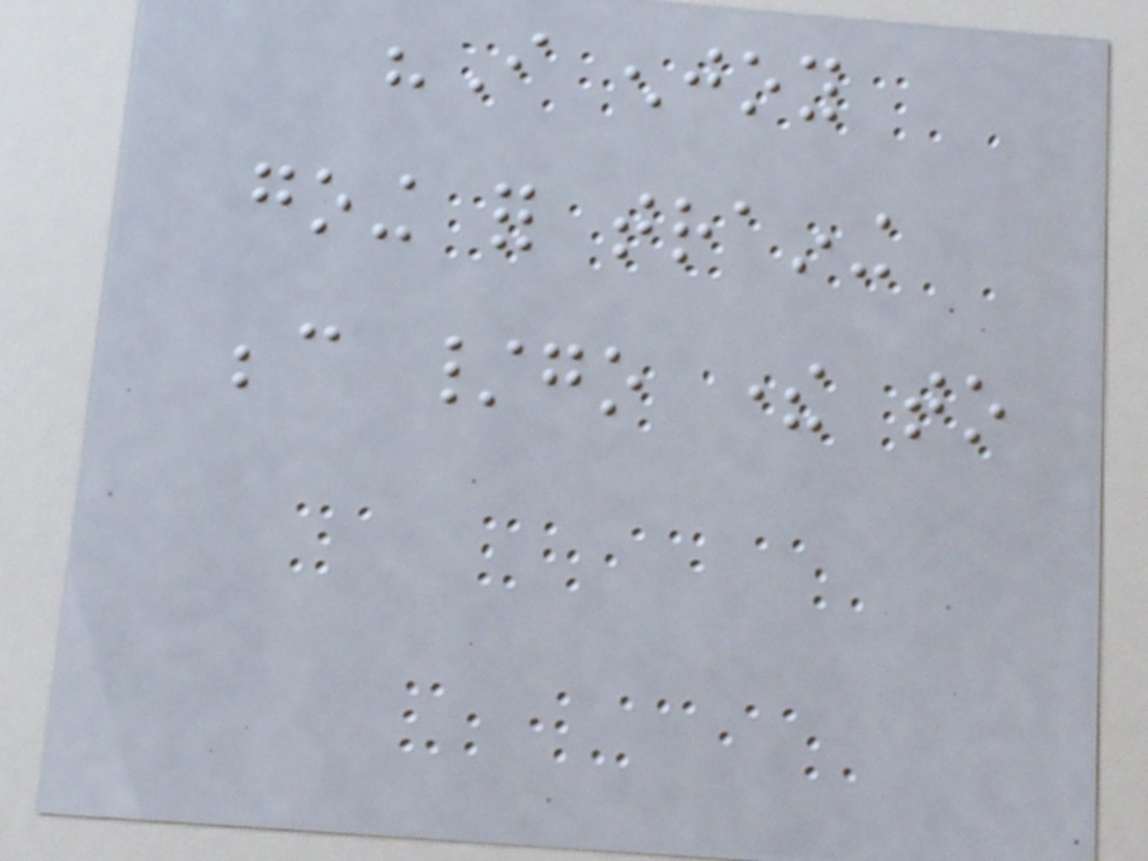"I enjoy
going for training
because /go there to
